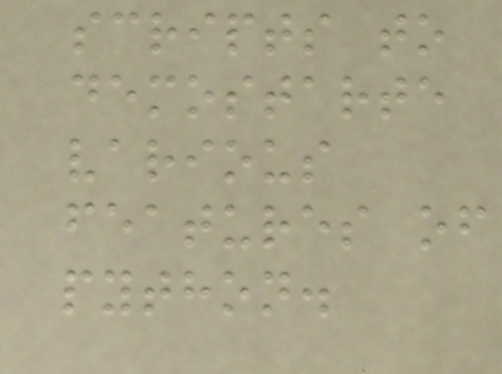scripts to
demostarte
various
features of
python.
